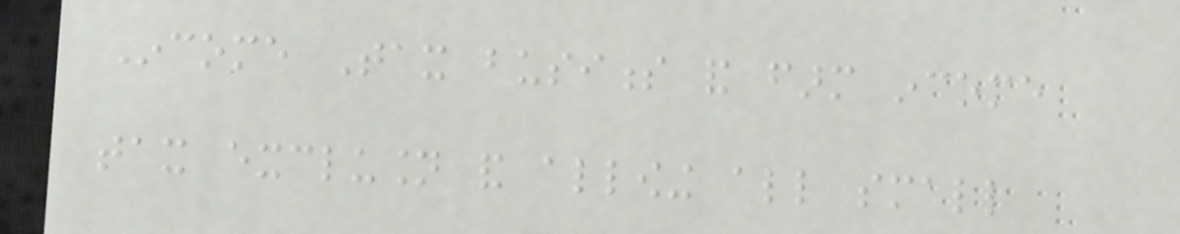Income Tax business and farm income
tax exclusion and allowing all small
